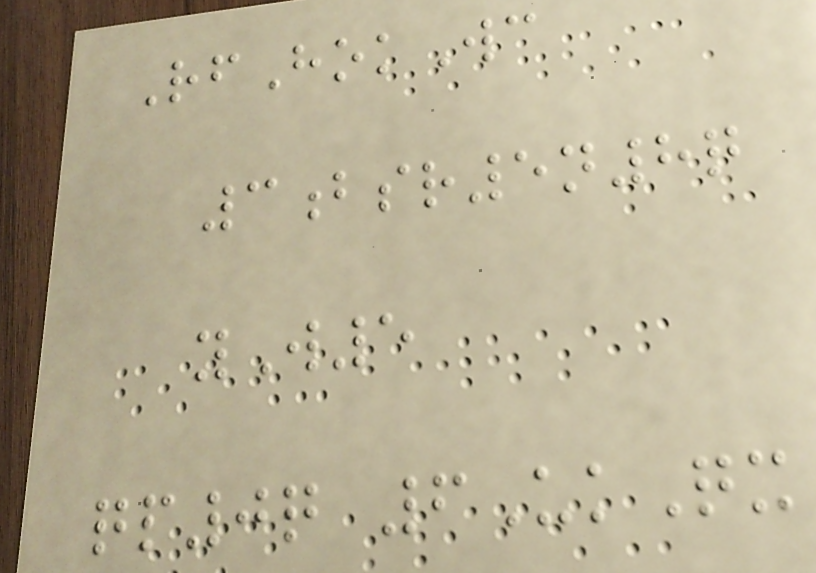RfHokWc
3bsr5n8q
yW5
qp0q 6UkQx
